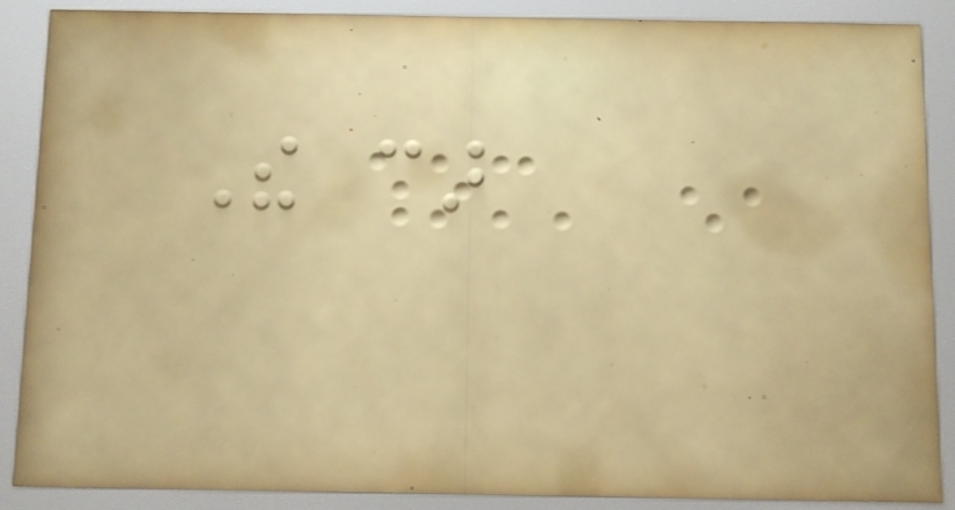The car
